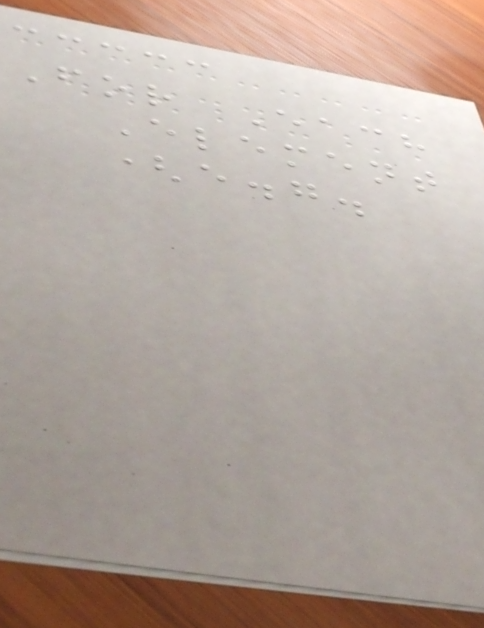For Each
Element
(e.g.
